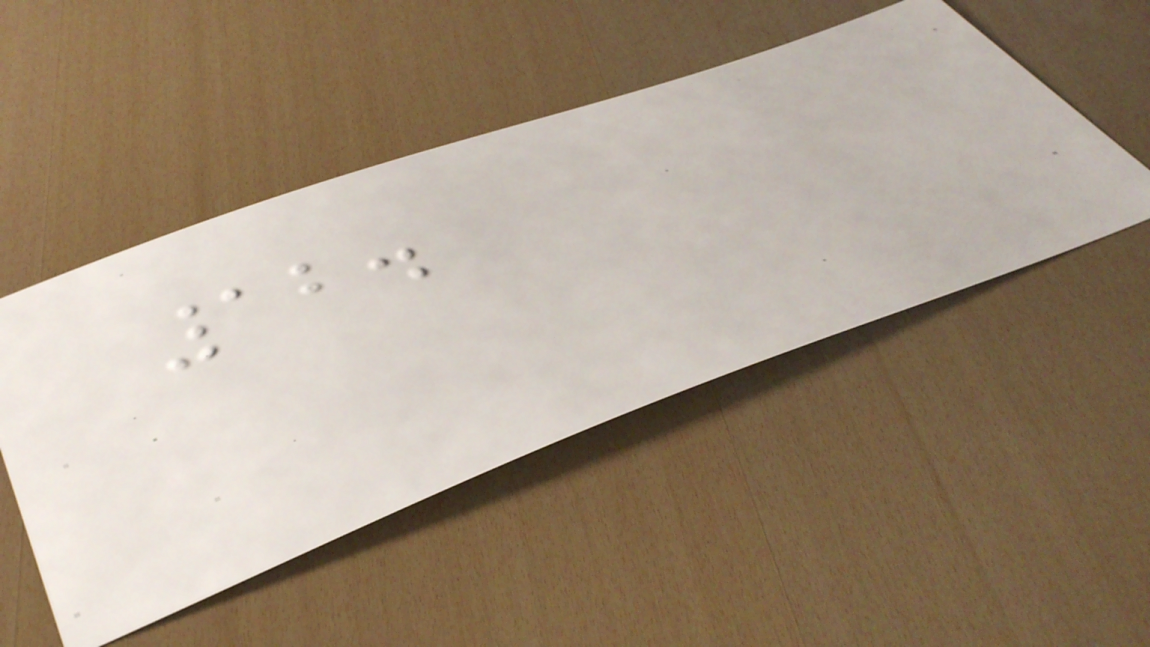12.
